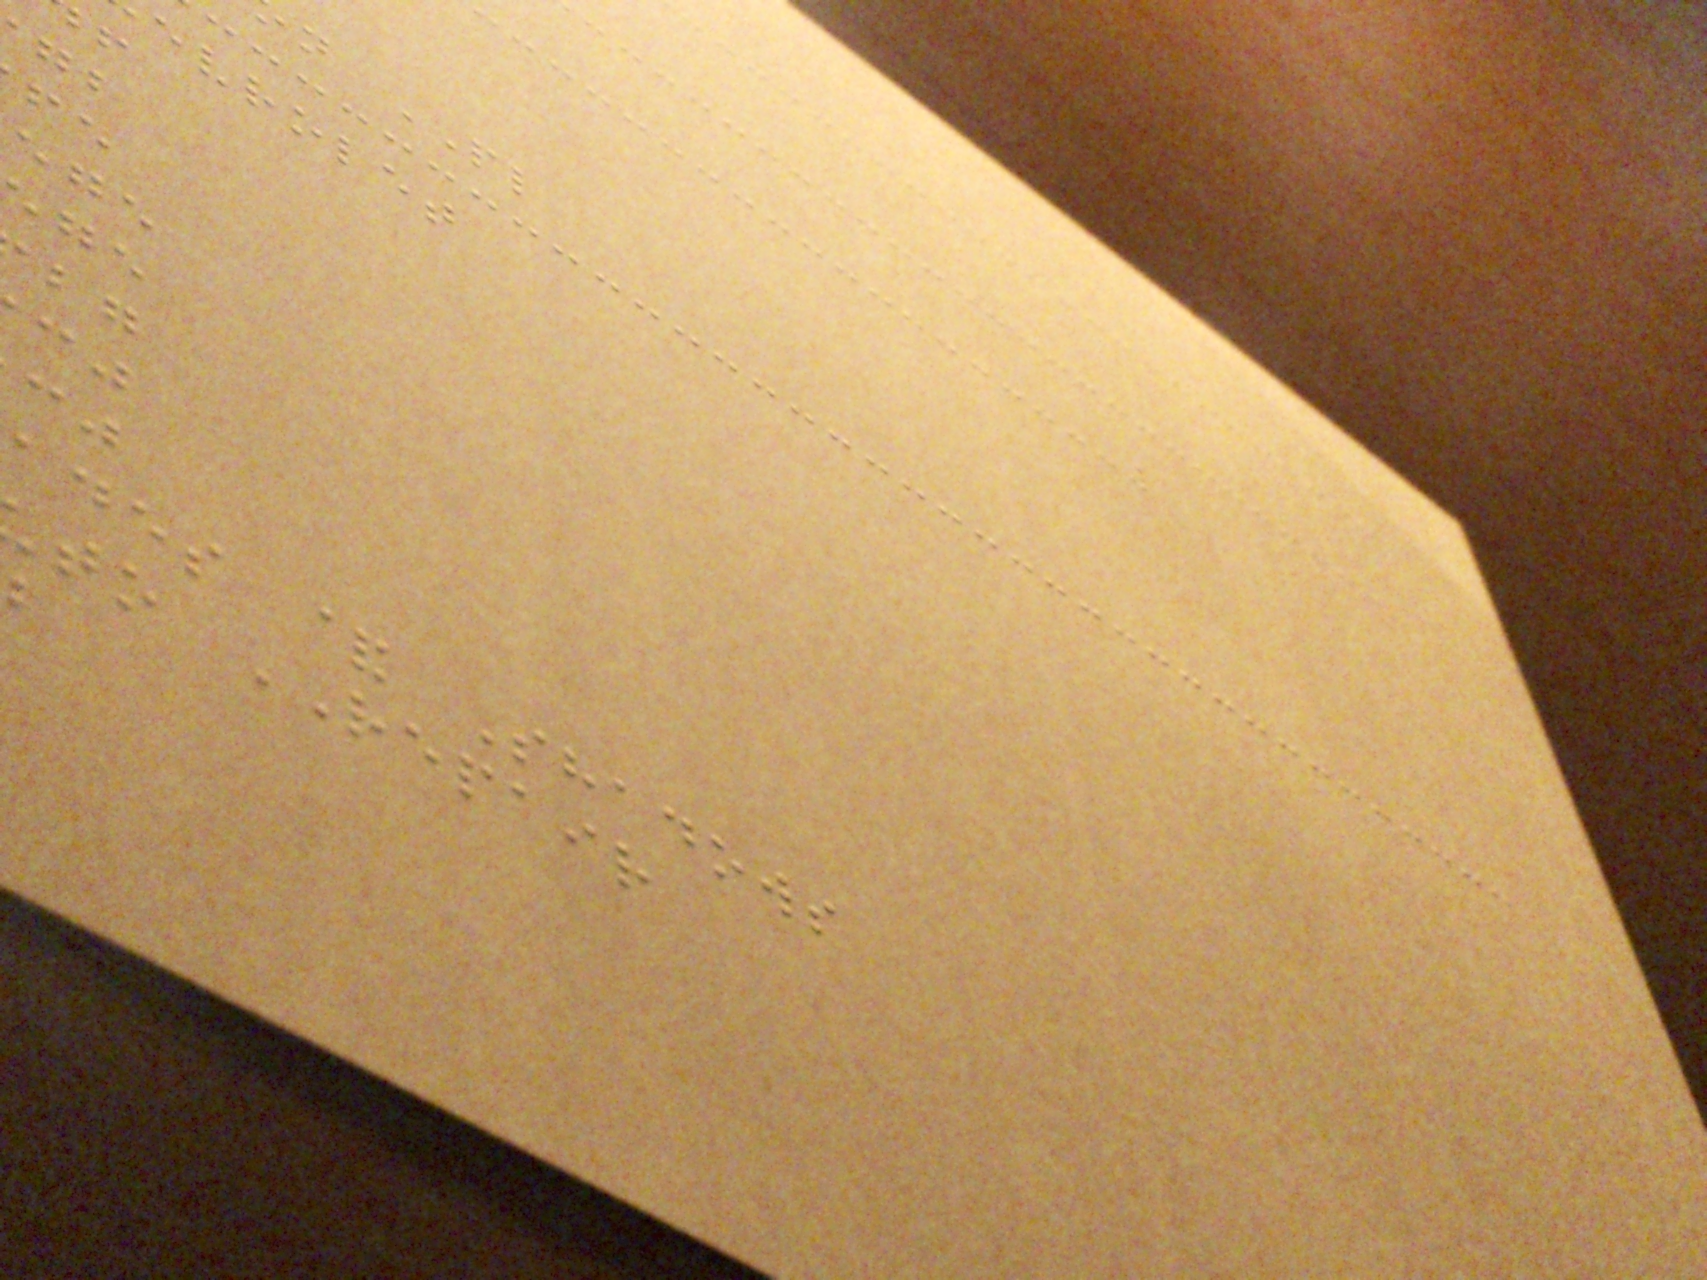n PL
evrolet
ades & Shadows
to REPAIR
